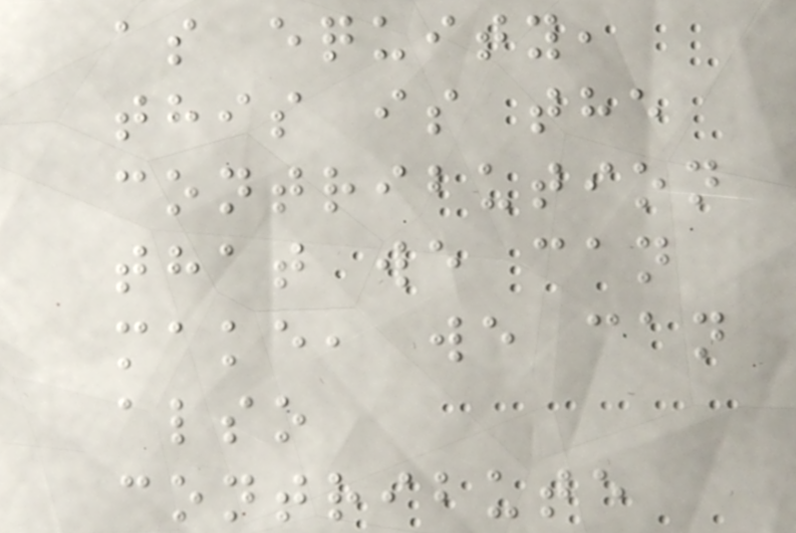as equity,
this is the
contribution
that we can
make, we can
also
contribute
